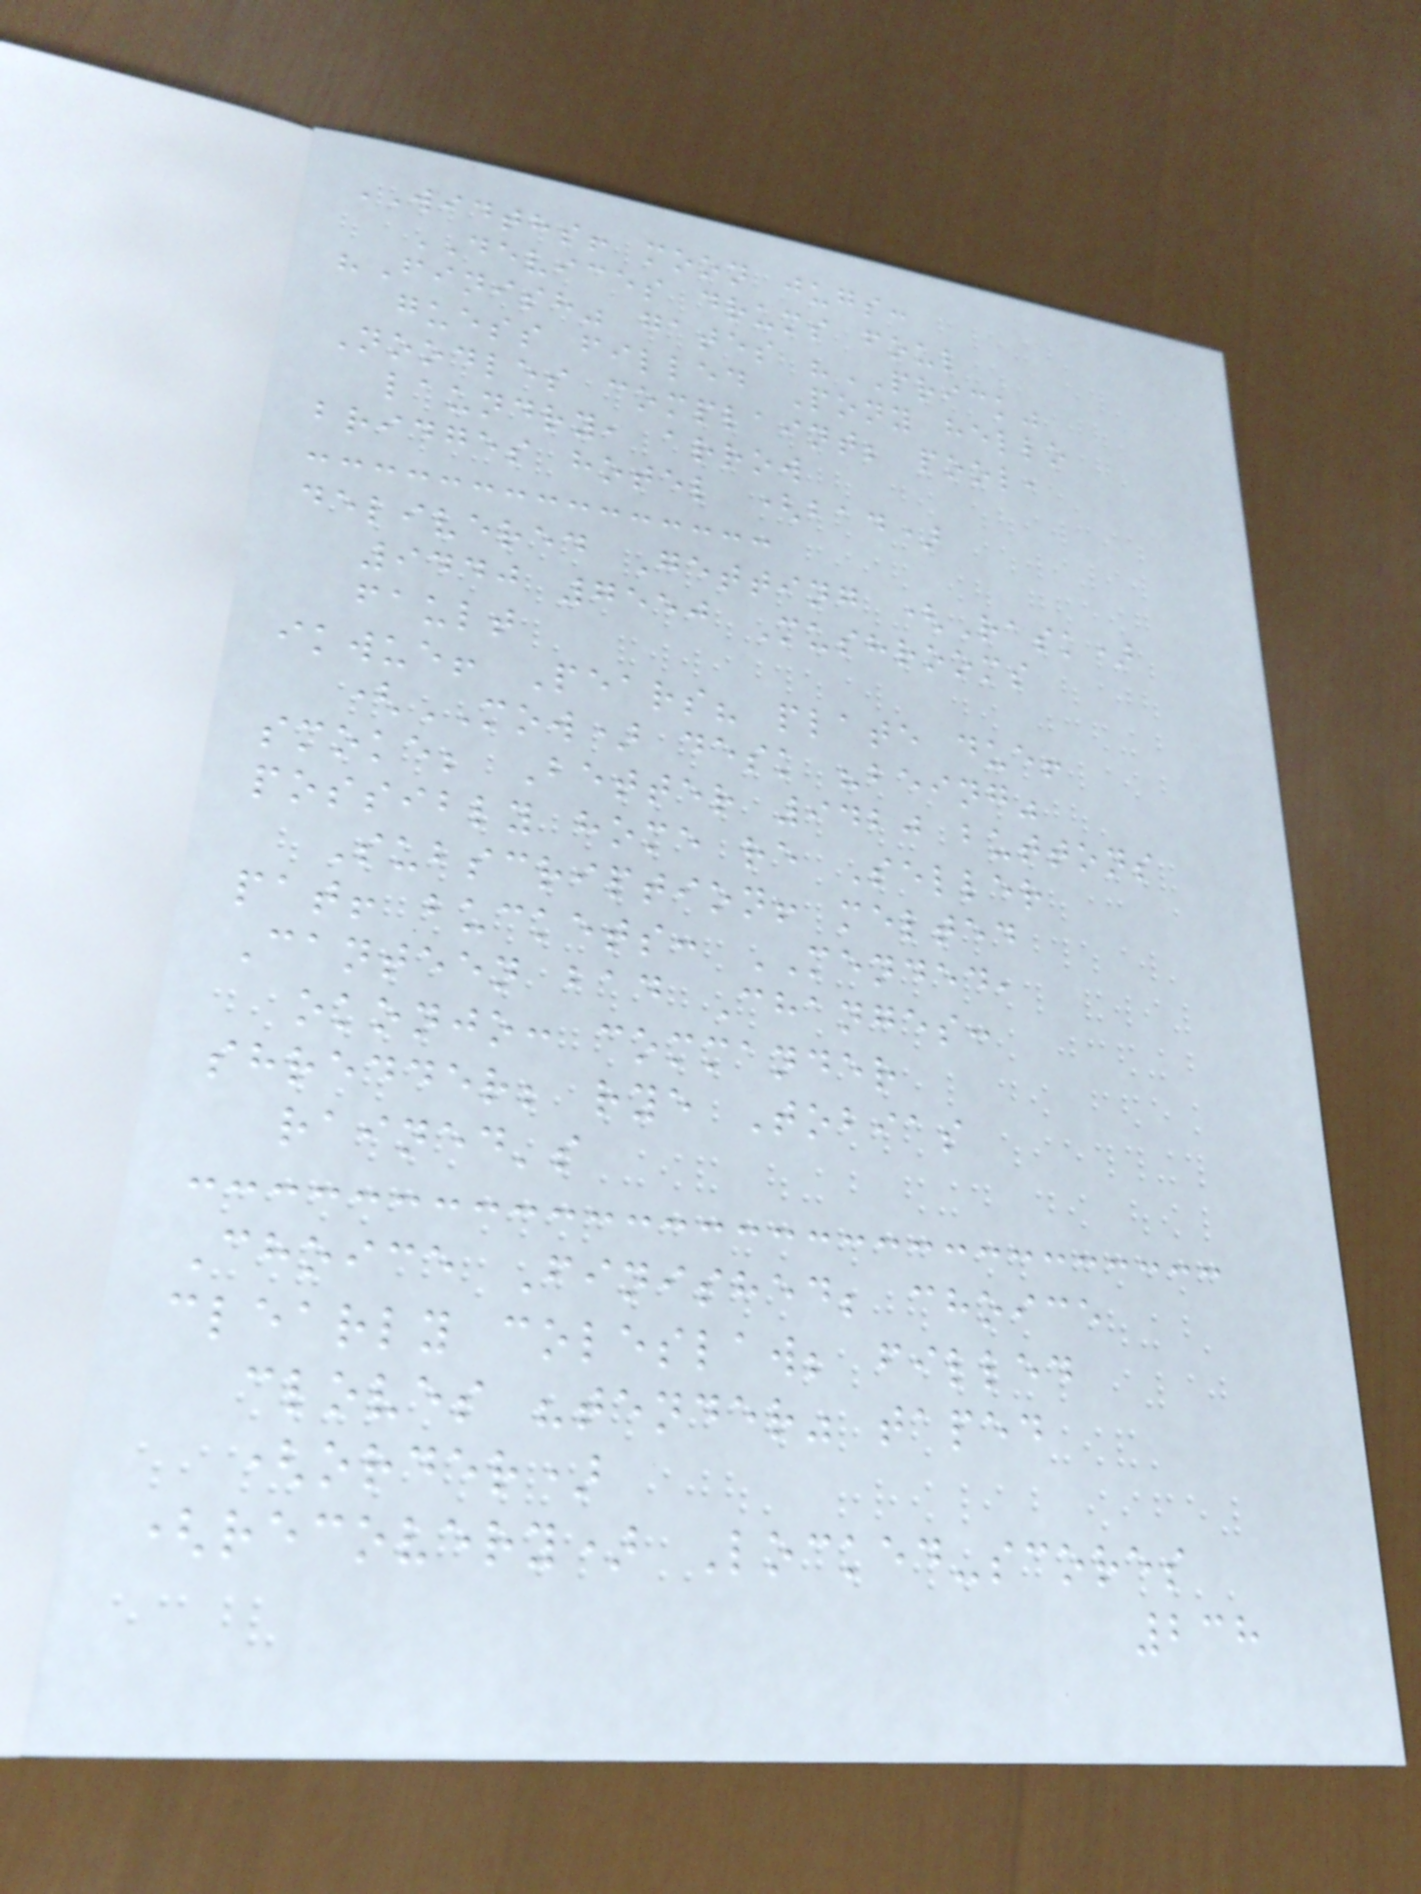WIDTHS! moon jugs:
DEVICES drums foul
"Finish" gates "PRICK"
guess filled Pony hello
Noodles complaint; pool,
laundry, arrow
bridges hotel (bad)
delivered Getting (Rask)
9440 7550 Mushrooms
fault
ikwue! Pears? plate due!
(MOW) desk "being"
smoke; Better 9420 buttons
possibly home re Seller
Subscription! melted
pat! buckets: MENDED,
Canteen bad Changes:
okonjo: commander
shredder; rye Tobias
rained's
Choice Finished; choice
clearly coleslaw; filled
cloves "tender" taped
(order)
(recovery) Locked-scores
238
